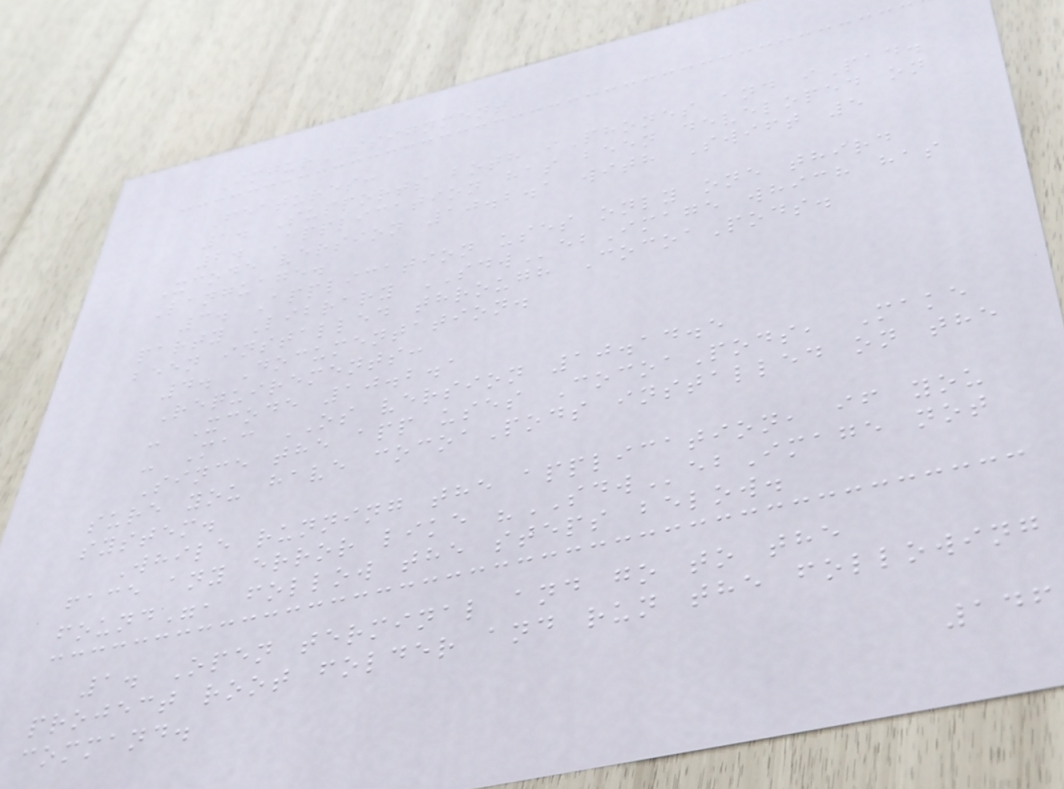ImgurAssignment
Features:
1. Supports both iPhones and iPad.
2. Application has been developed on
Xcode version 10.2.1 with Swift 5
Language.
3. Application uses only one third
party Library SDWebImage which has
been installed through CocoaPods.
4. Documentation.
Requirements:
- Xcode 10.2.1
- Mac OS version 10.14.5
Since the app uses CocoaPods, Make
sure you have cocoaPods installed on the
system.
While running the application, if you
face any error like "SDWebImage not
found", follow the steps below.
1. Open terminal and go to the
project root folder and run the following
command.
146
